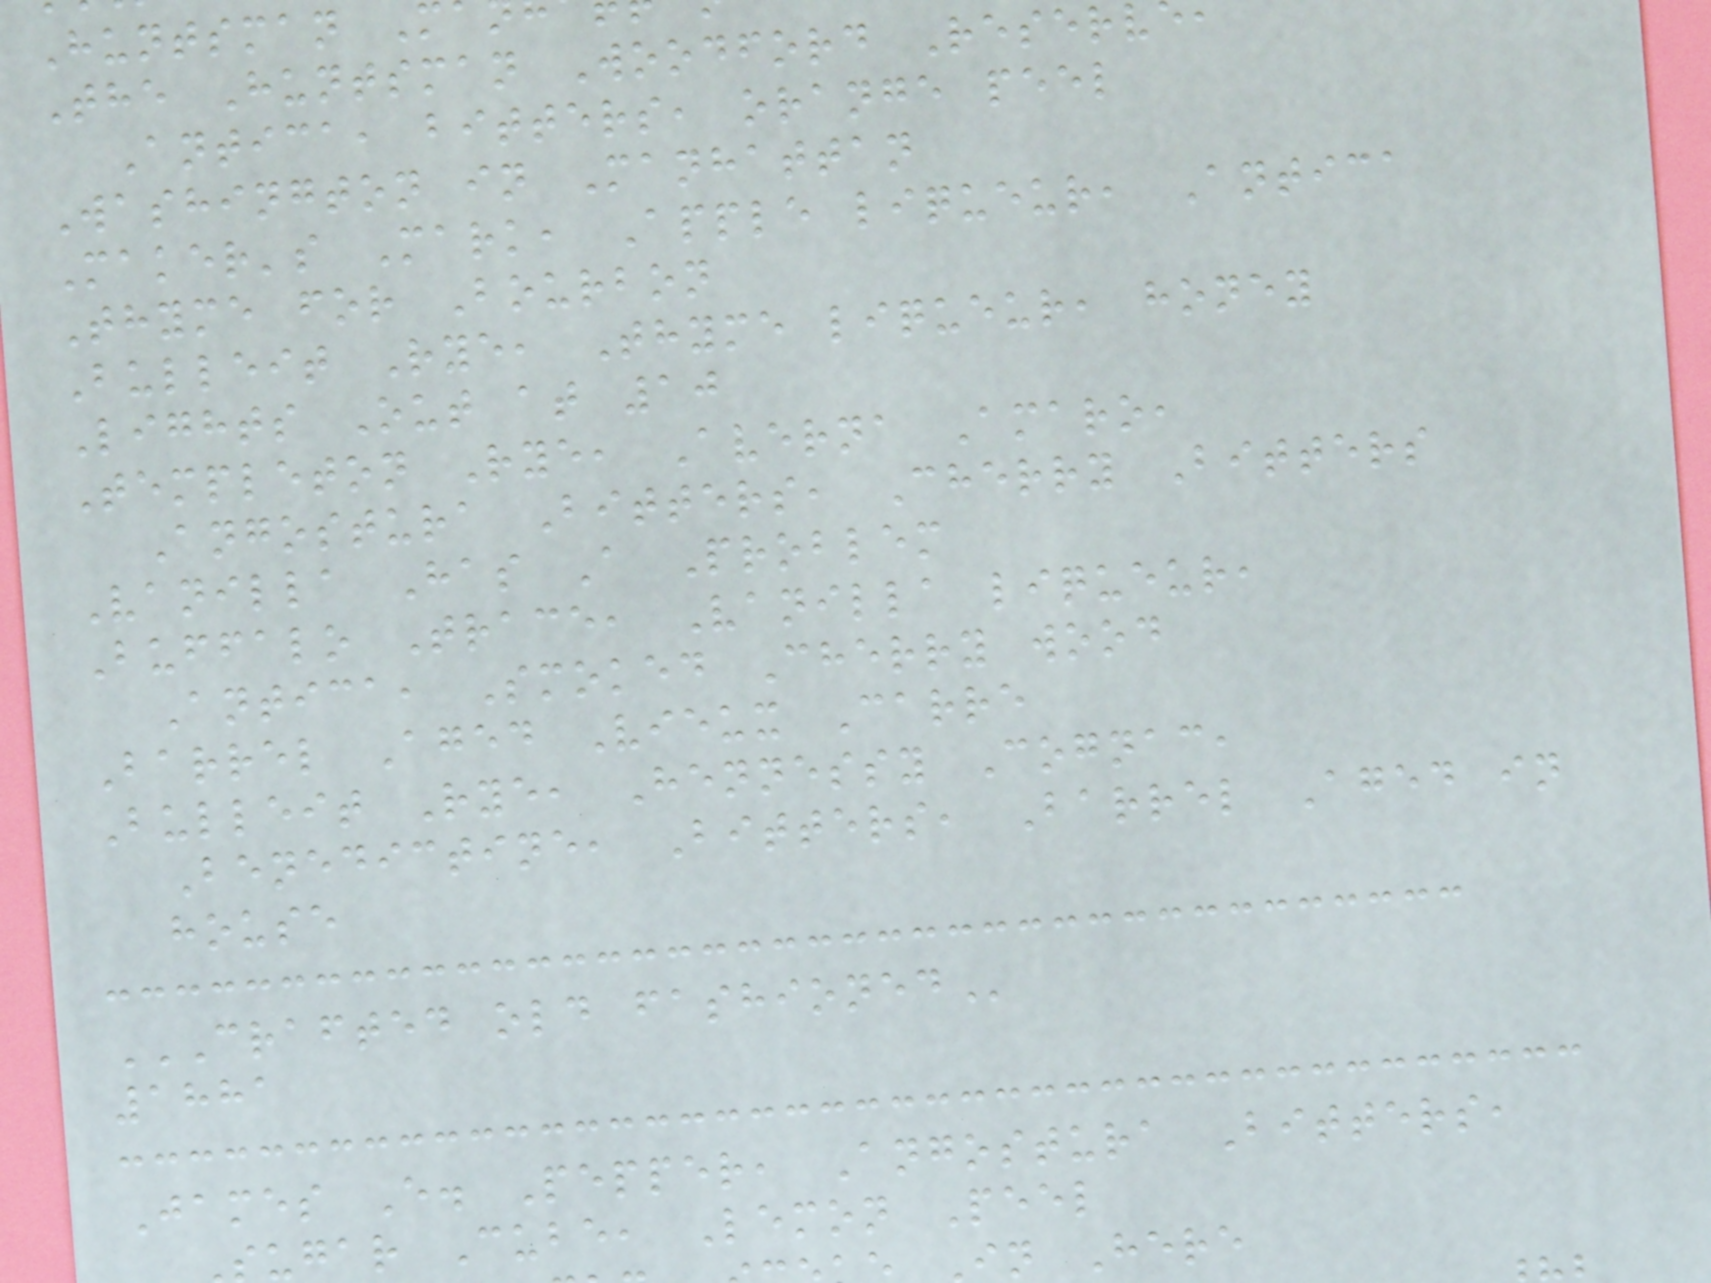Huntsman M
The Huntsman Woodford Reserv
Antica, bitters, orange peel
Washington in Manhattan
Maker's Mark, Apple liqueur, Antica
Thyme for Bourbon
Bulleit Rye, Thyme liqueur, honey
Lights Out at 10
Templeton Rye, Averna Amaro,
Angostura Bitters, Cherry Bitters
Vanilla Has A Problem
Buffalo Trace, Vanilla liqueur,
Antica, Smoked Cherry wood
Barrel Aged Vieux Carre
Bulleit Rye, Hennessy Cognac,
Benedictine, Bitters, Barrel Aged in
house
CRAFTED OLD FASHIONED
1881
James E. Pepper, Angostura Bitters,
ugar Cube, Lemon Peel
in Here
